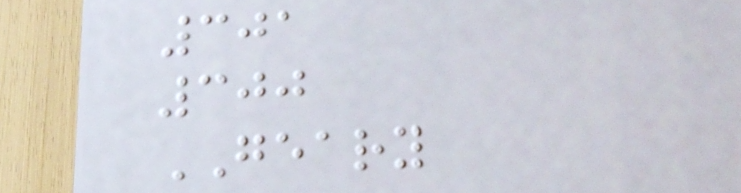301
300
GEARY
